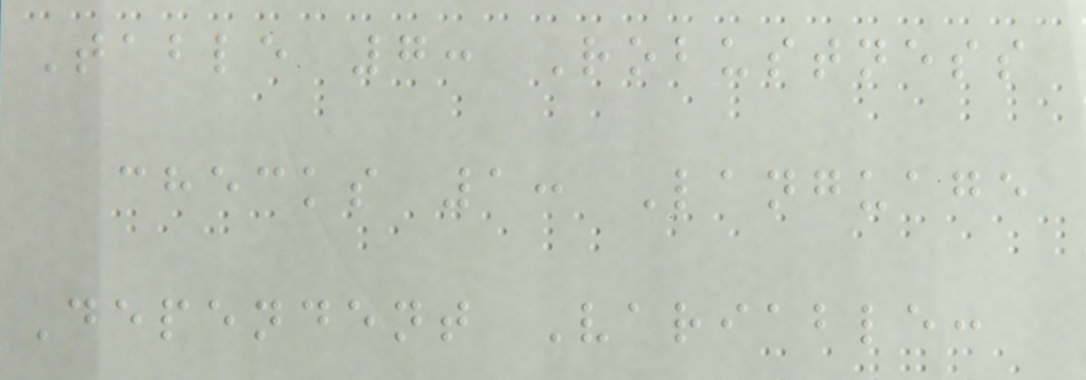Table 7: Robustness
checks 1: Language
Dependent Variable:
